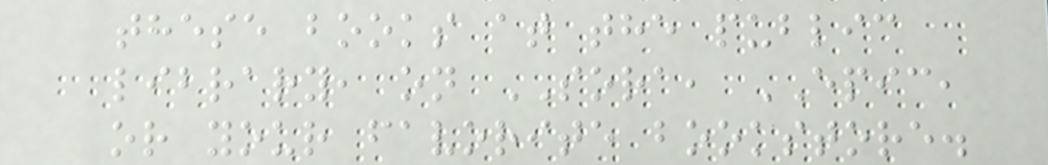these books at the public
library, on SORA, EPIC,
or your favorite bookstore.
